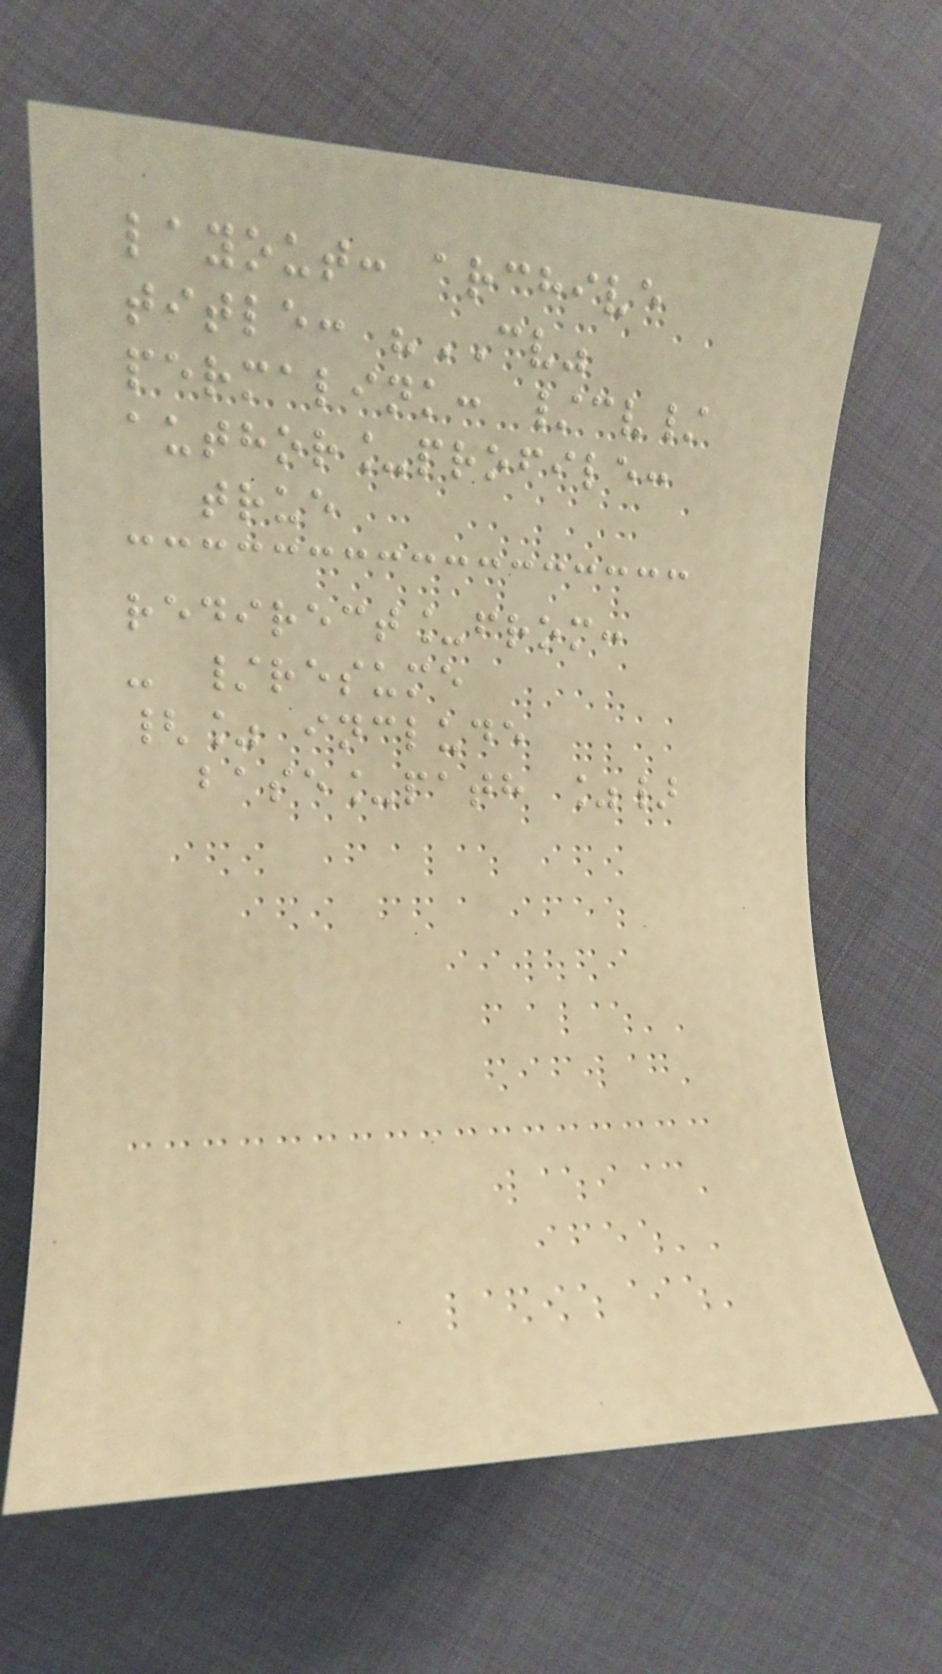layout: archive
title: "CV"
permalink: /cv/
author_profile:
true
redirect_from:
- /resume
{% include
base_path %}
